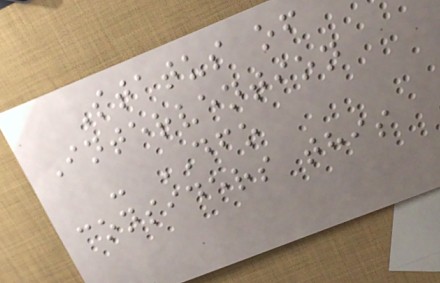Status of
Intervention
- DFO
considers this
